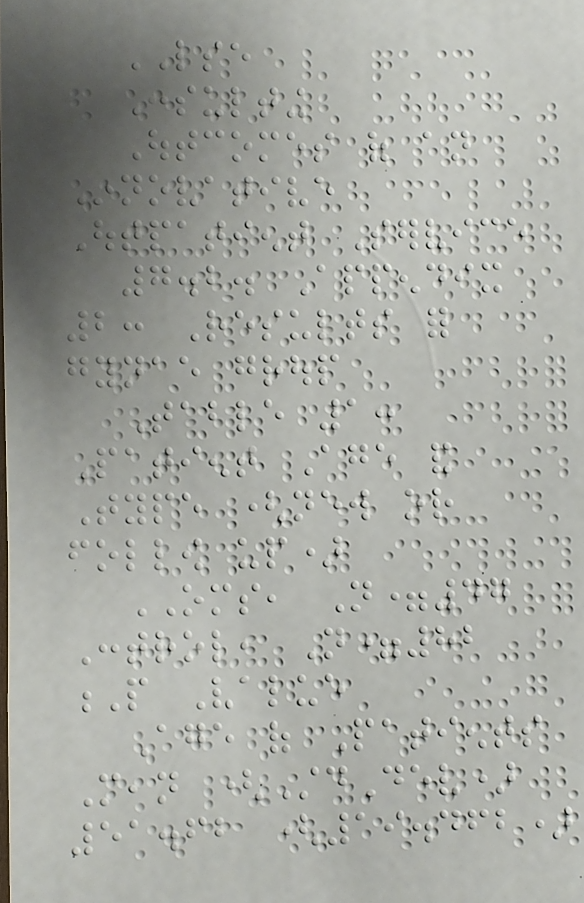LSE
Consulting
Outcomes of an
Innovative
Outpatient Service
7.2. Appendix
2: Results for
gynae group
Table 1:
Patient Age and
Type (new or
follow up)
OMS, N=47
Control, N=82
P Value
Age of Patients
Mean (StdDev)
51.62 (19.462)
